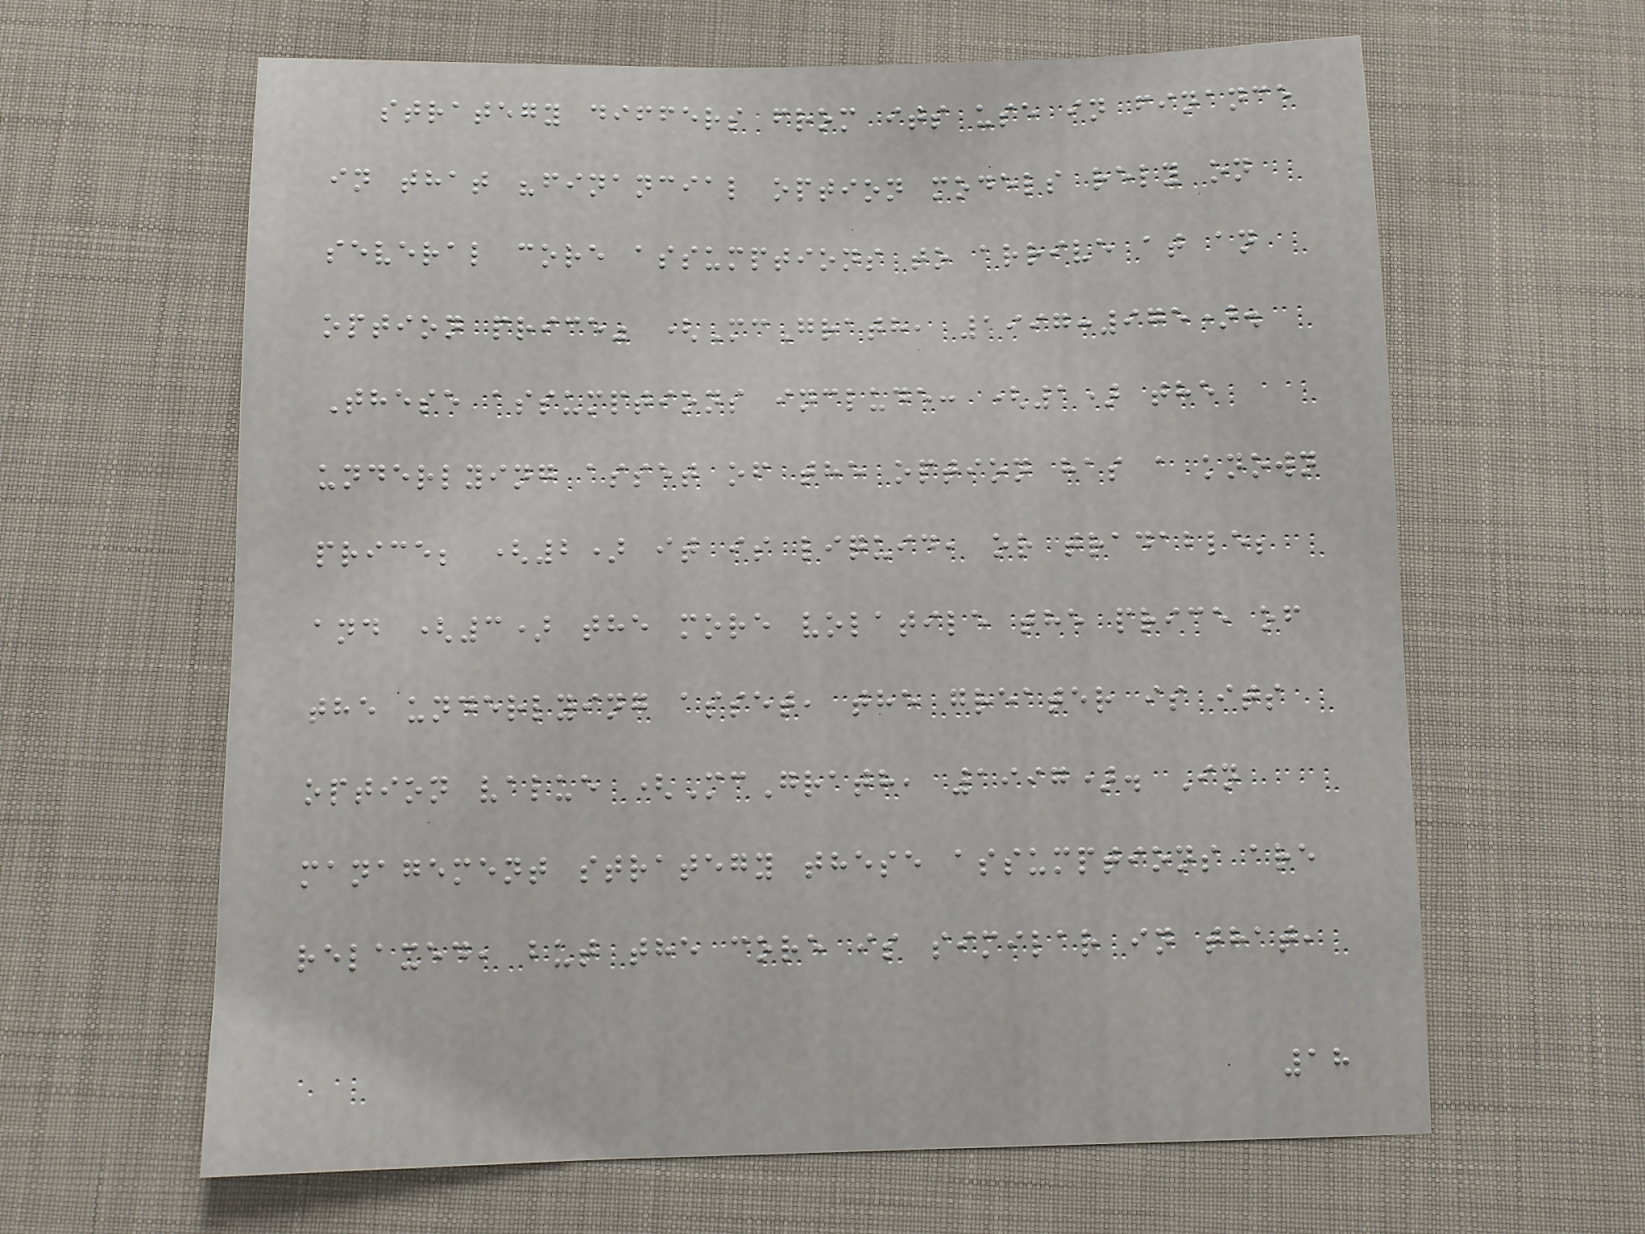strategy differs from its use in finance
in that "financial option models rely on
several core assumptions to arrive at an
option price" (McGrath, 1997:975).
These assumptions include: (1) the
underlying asset of the option has a known
price; (2) it is liquid, or tradable;
and (3) the more volatile the price of
the underlying asset, the greater is its
option value (McGrath, 1997). In
management strategy these assumptions are
relaxed, but the core is similar in that,
18
